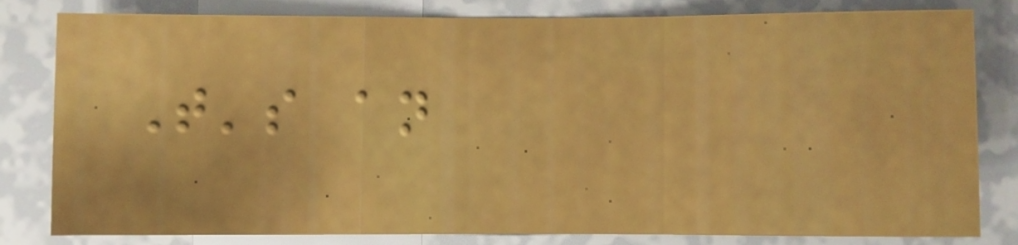That's an
